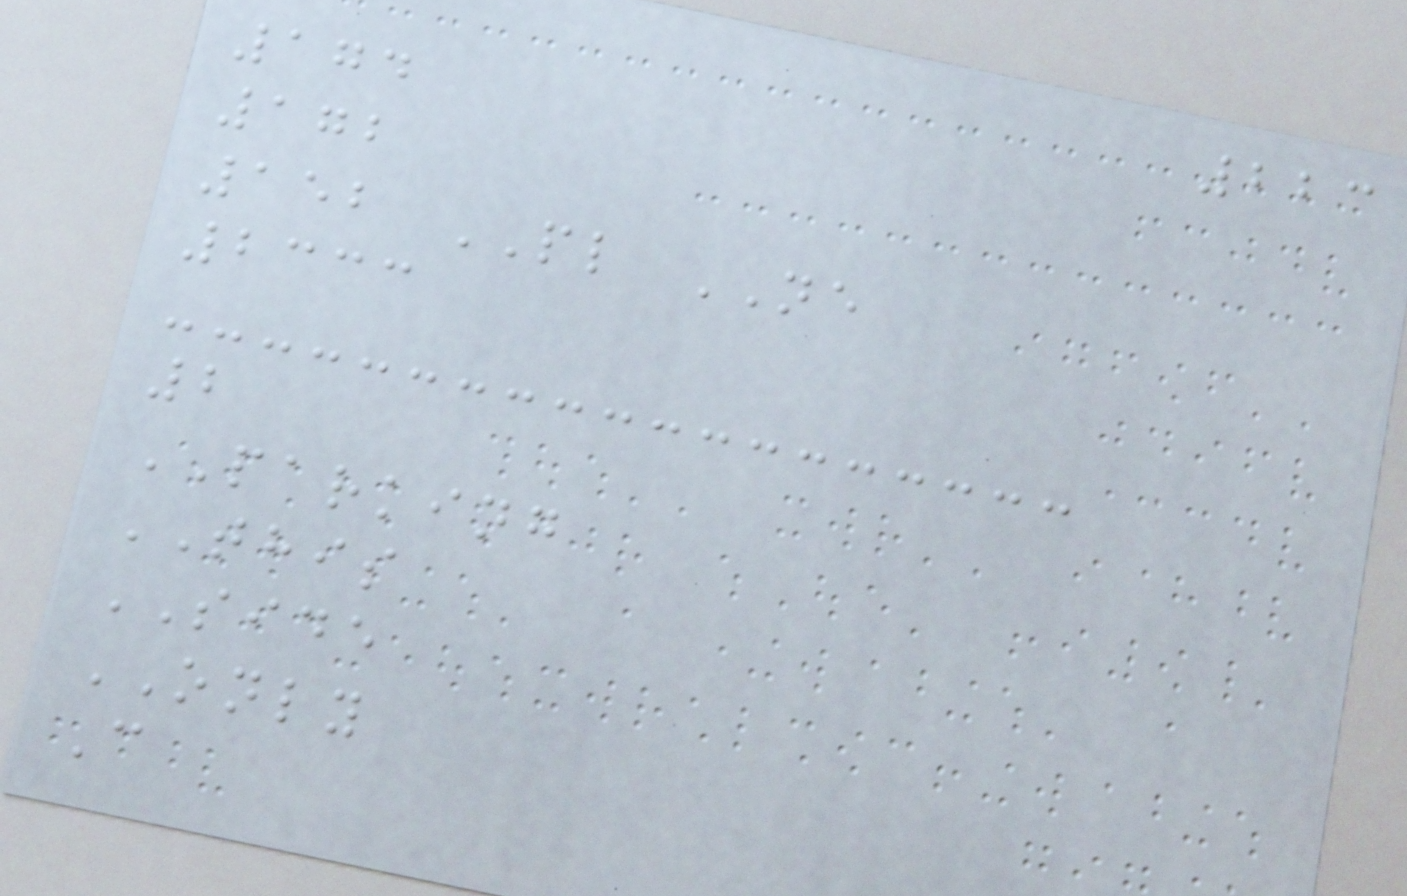223
174
172
152 PL NE
2333
2
PARKING
THIS
SIDE
ONLY
C
